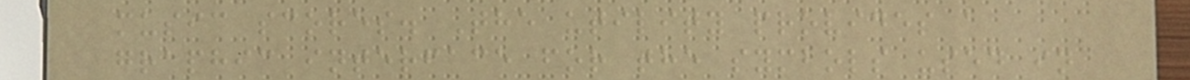music scores. The utility provides a
graphic interface for the symbols used in
